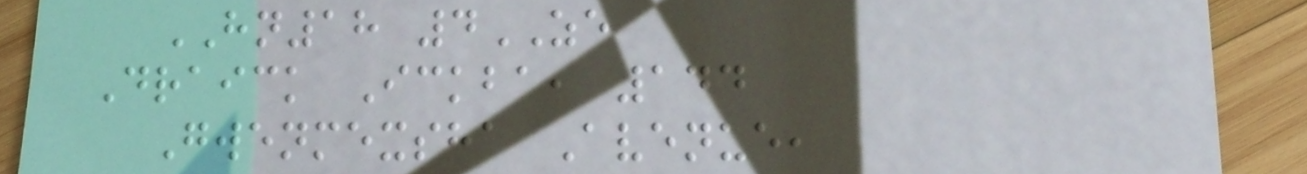HN18 4ZE
Draick Ickba, 144
Gwenmexsha Avenue,
